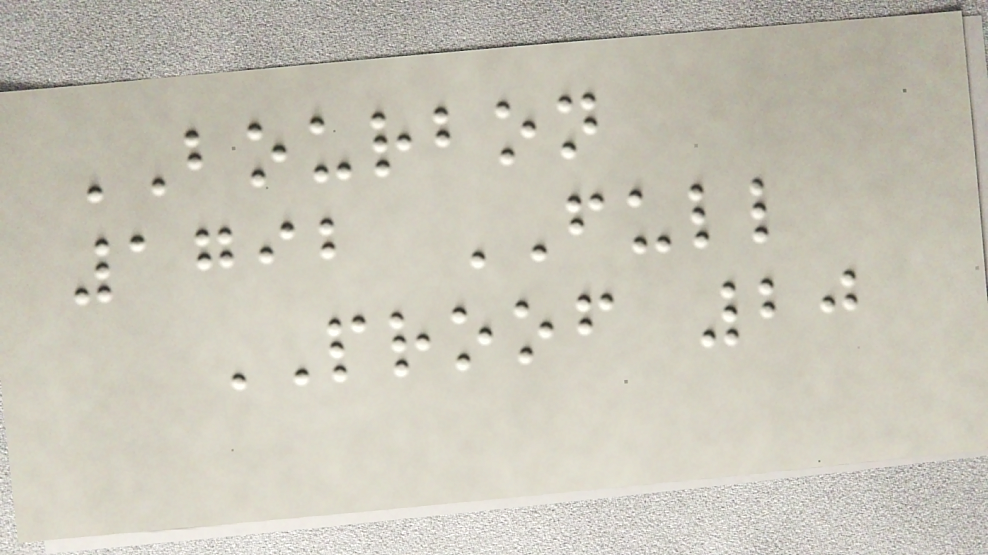BOURBON
1792 FULL
PROOF 20
